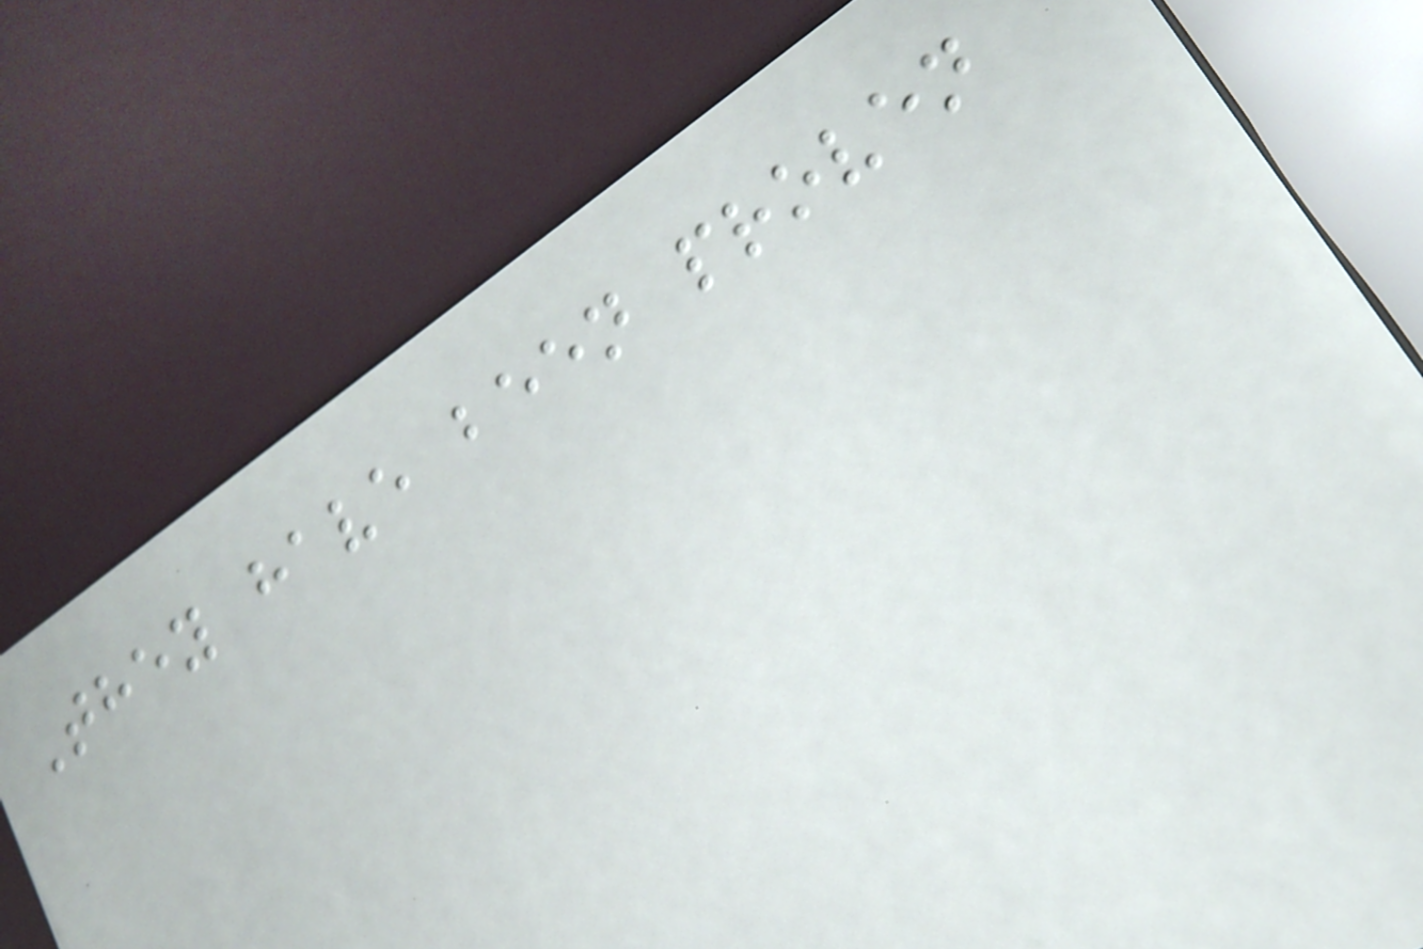They have been proven
